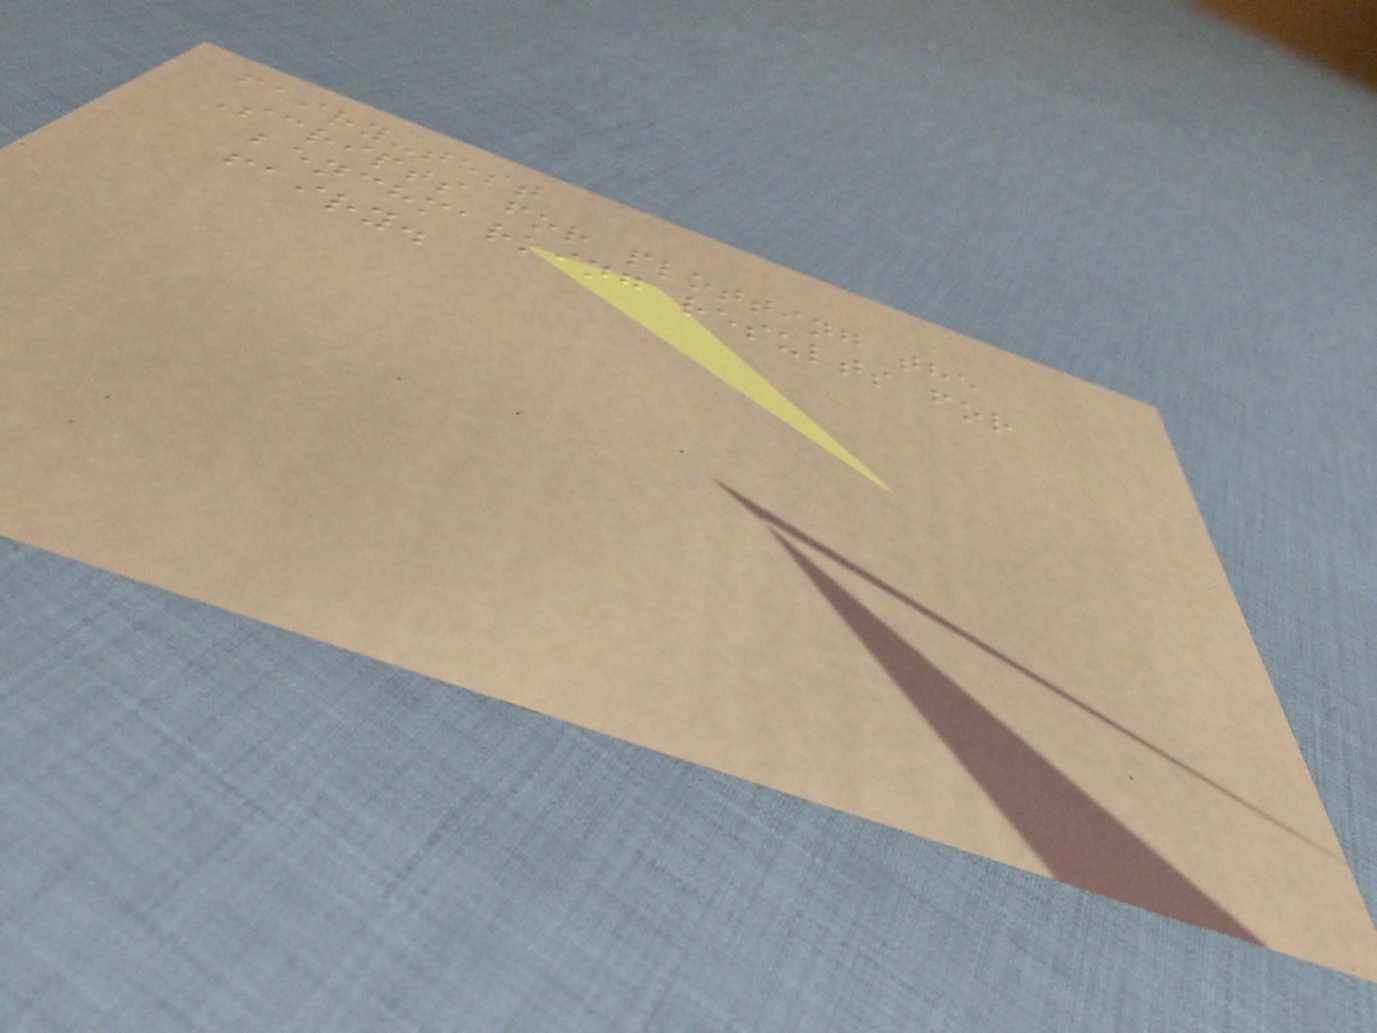fairy-test
Scripts for plotting the
benchmarking results for
fairy.
